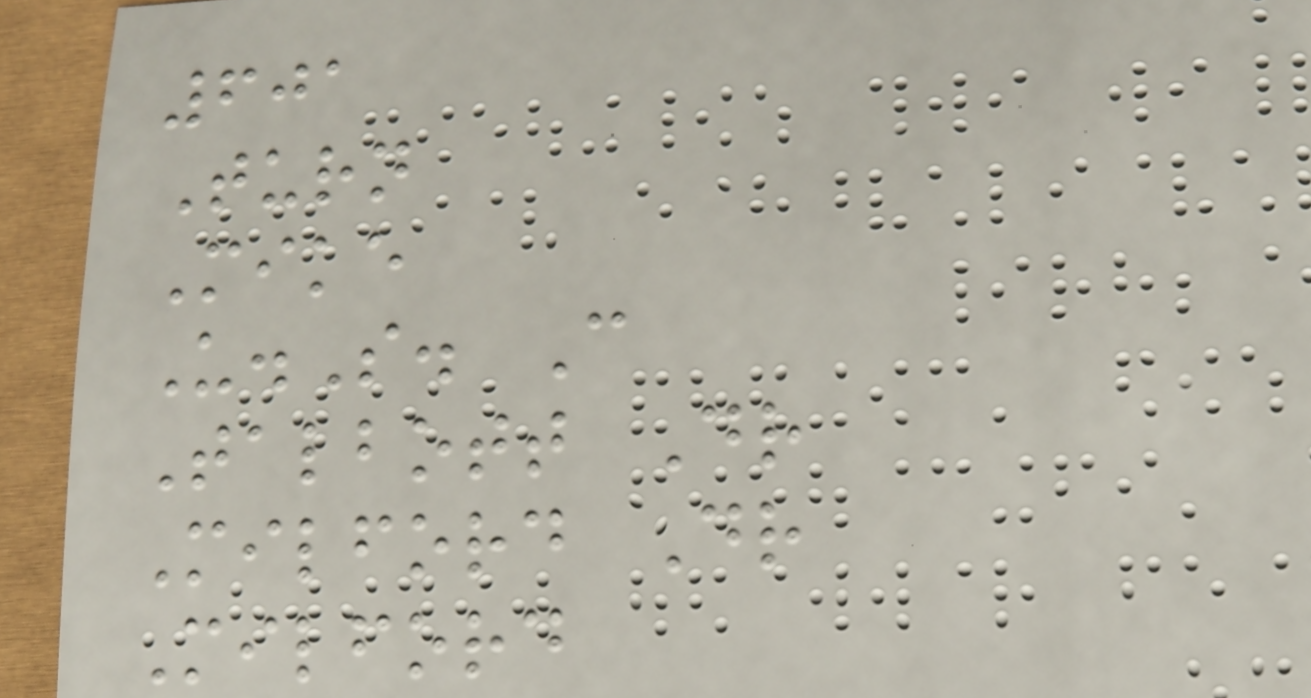601
Turn
Mike
U.S. C
Talbott Dr
Milford Dr
Milford
